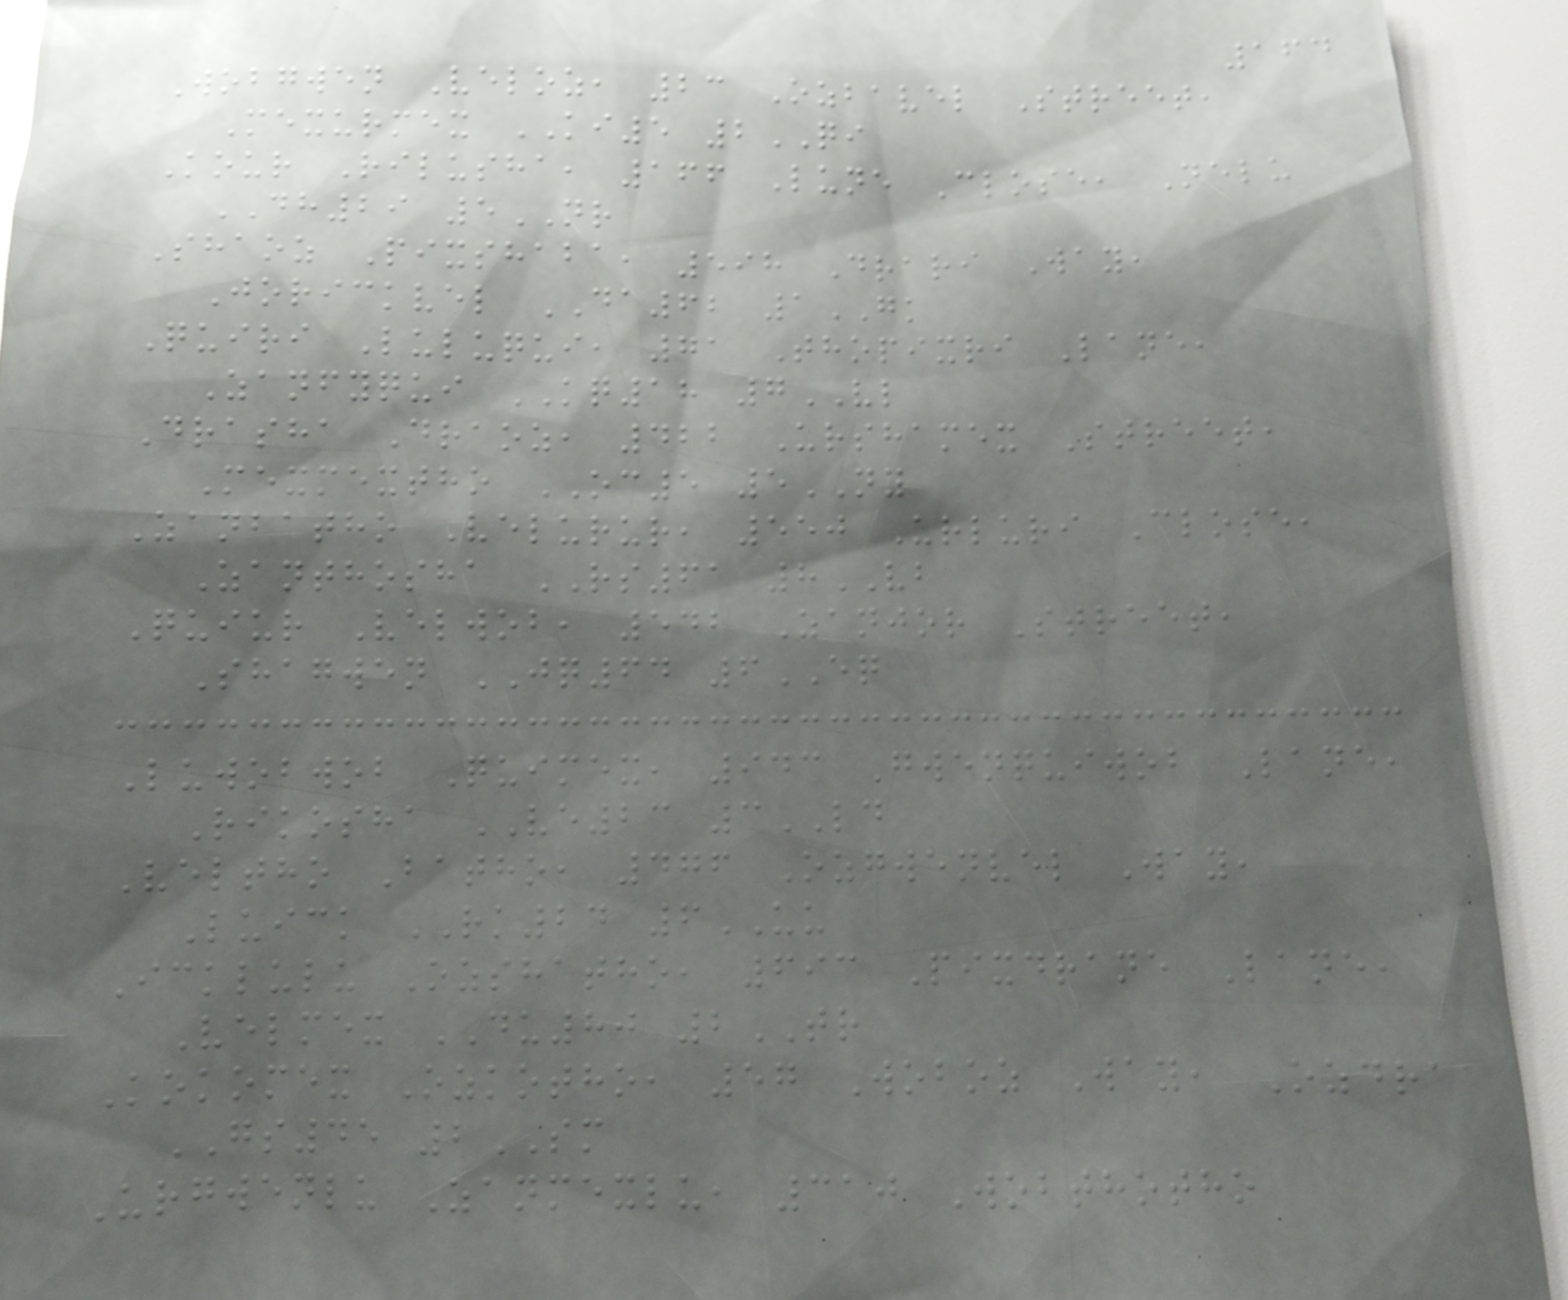164
Wobgwen Veloz, 23 Ozbavel Street,
Mexurmex KI5 2QI
Kour Rilusha, 166 Lune Close, Nelu
DH29 5NR
Shaoz Pixshaba, 598 Drari Way,
Jorickvel DA62 1GK
Quiri Luluqui, 71 Thopixri Lane,
Zanfyqui KQ18 7VL
Drasha Draoz, 422 Urshamex Street,
Mexmextho OC5 5NY
Zanbatho Velurur, 550 Urluri Close,
Zanthosha RS61 8VB
Quiur Velwob, 542 Zanjor Street,
Shagwen JQ64 6EQ
Luwobwob Quimex, 943 Gwenquiwob Lane,
Rikosha VE23 3LD
Veltho Batho, 476 Ozgwenvel Way,
Luick RK24 6UU
Icklulu Ozshatho, 693 Pixdrane Lane,
Velmex DU80 2TR
Kokomex Ozkotho, 57 Woboz Way, Ozdra
GS45 2SM
Urgwenlu Zanmexlu, 310 Wobthotho
